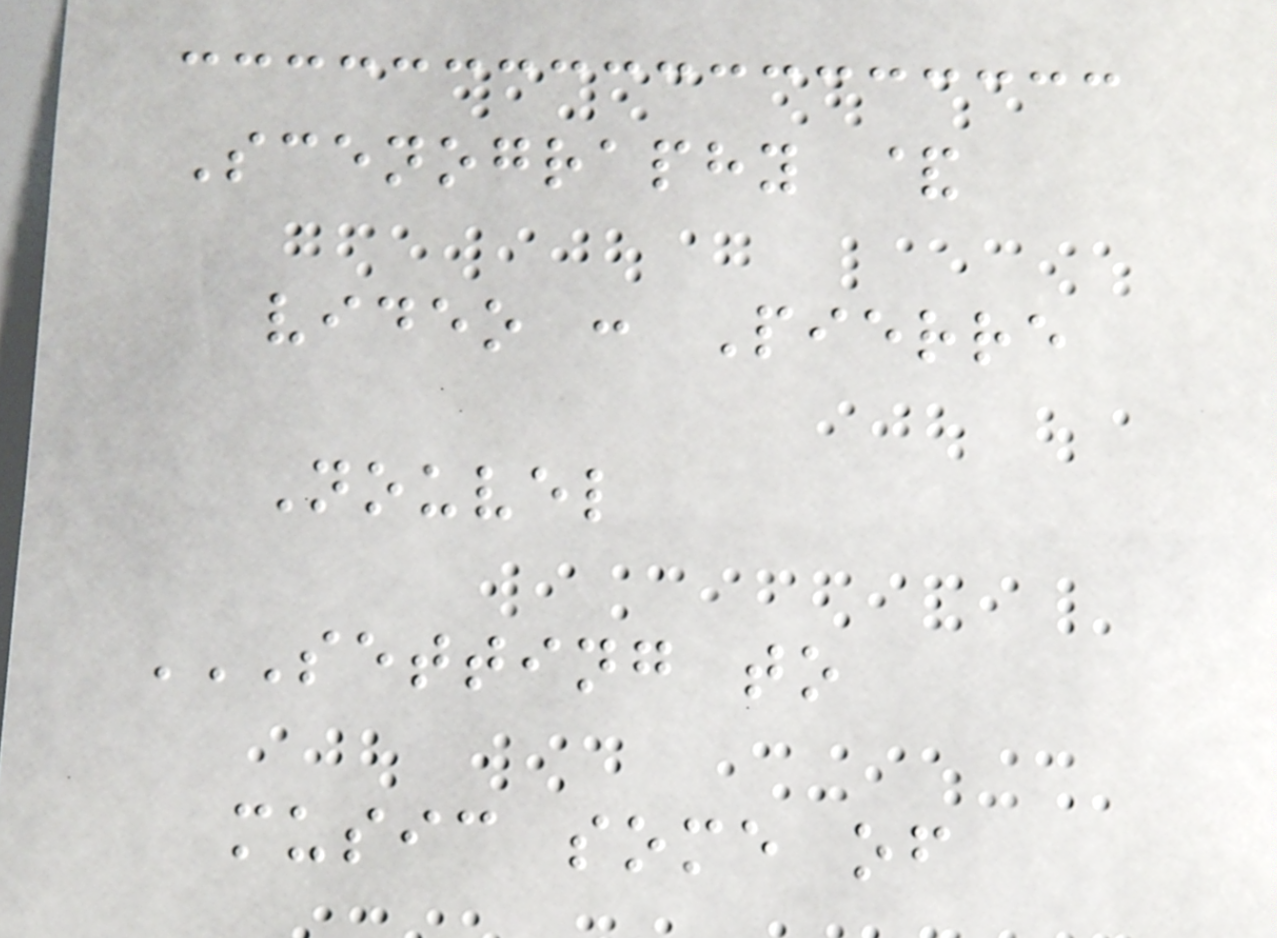Scenography &
video : Pierre
Nouvel
SETTING TO
MUSIC SOME OF
